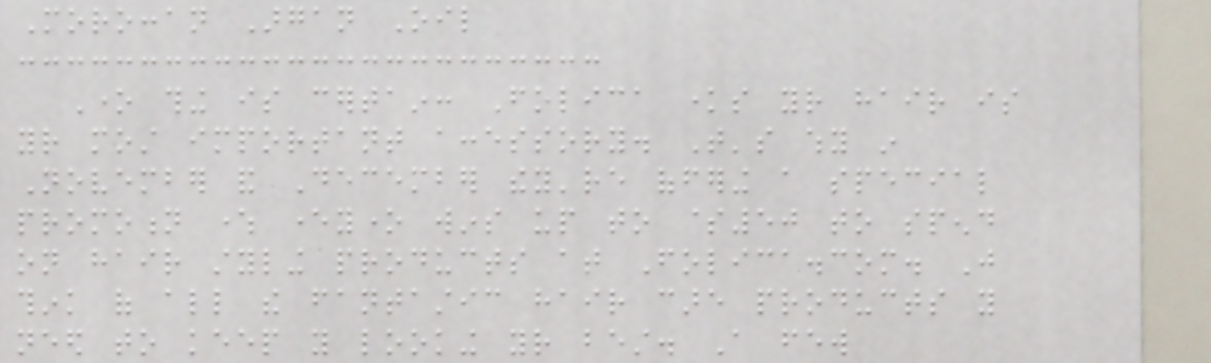Moroccan Argan Oil
One thing is certain: Folica knows your hair is
your most important accessory. That's why in
November and December they're offering a special
promotion where everyone wins up to $50 to spend
on hair styling products at Folica.com. Just
think of all the fantastic hair care products you
need to keep you looking your best. A few
